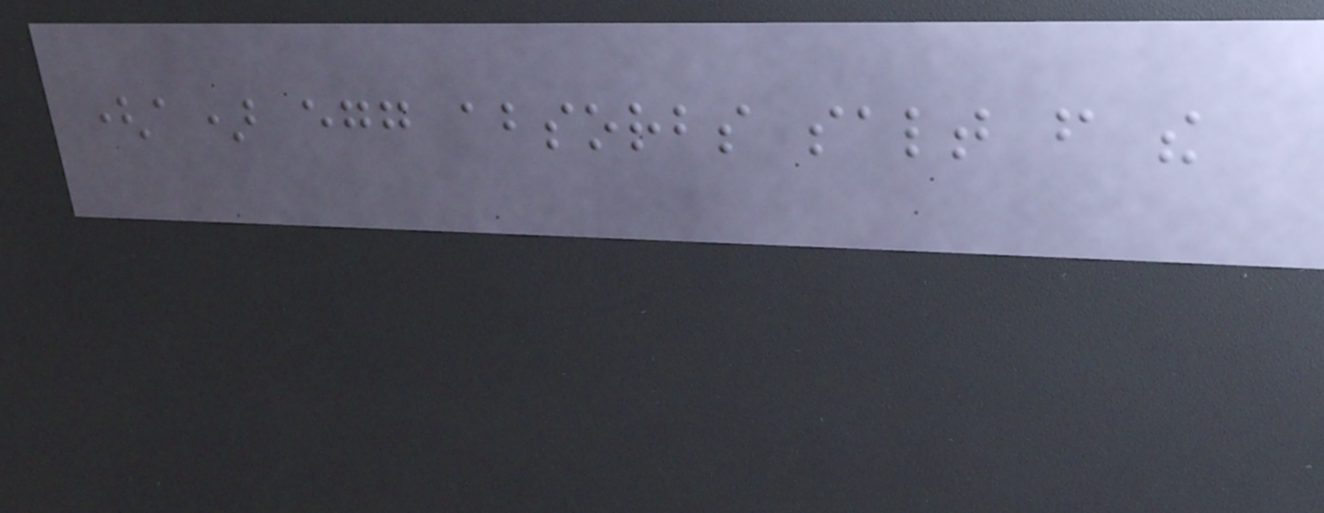(a) egg absorbs salt from the
